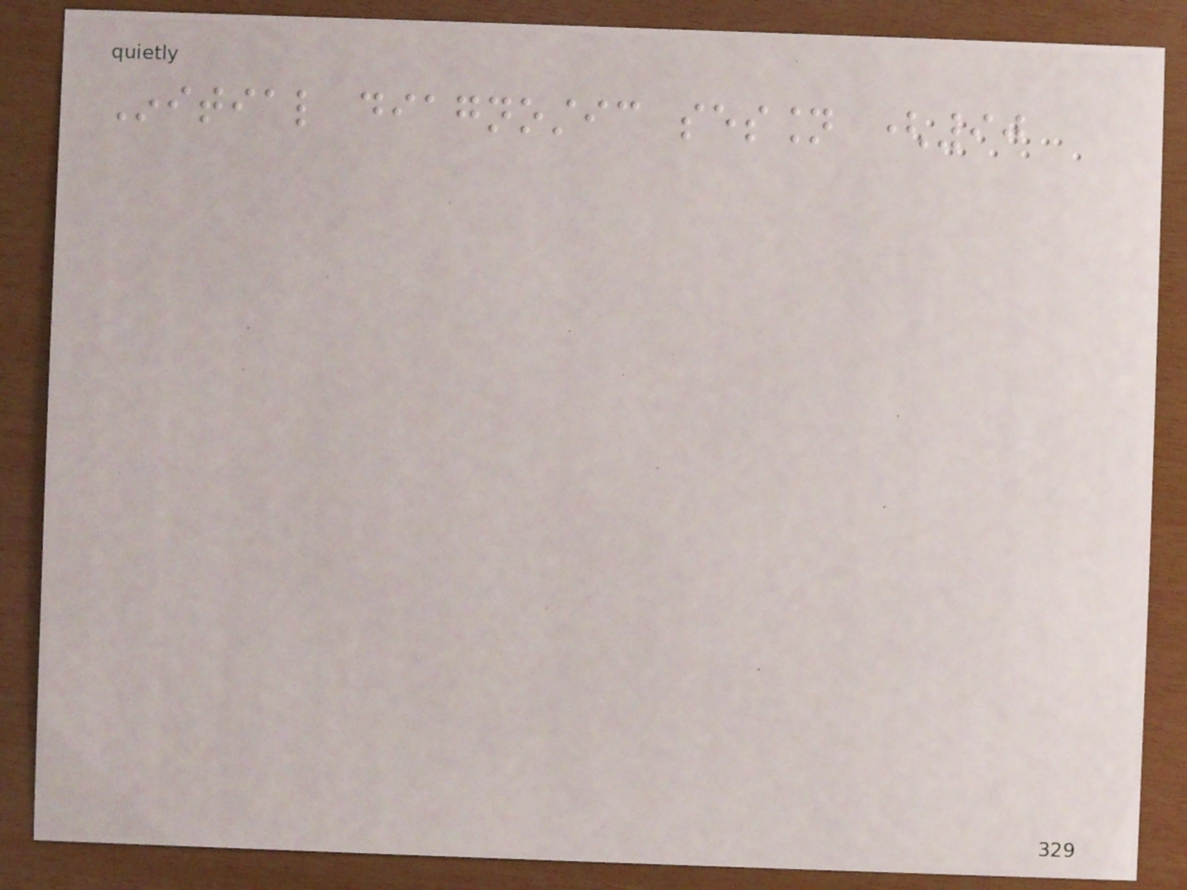Initial diagnostic session (90
